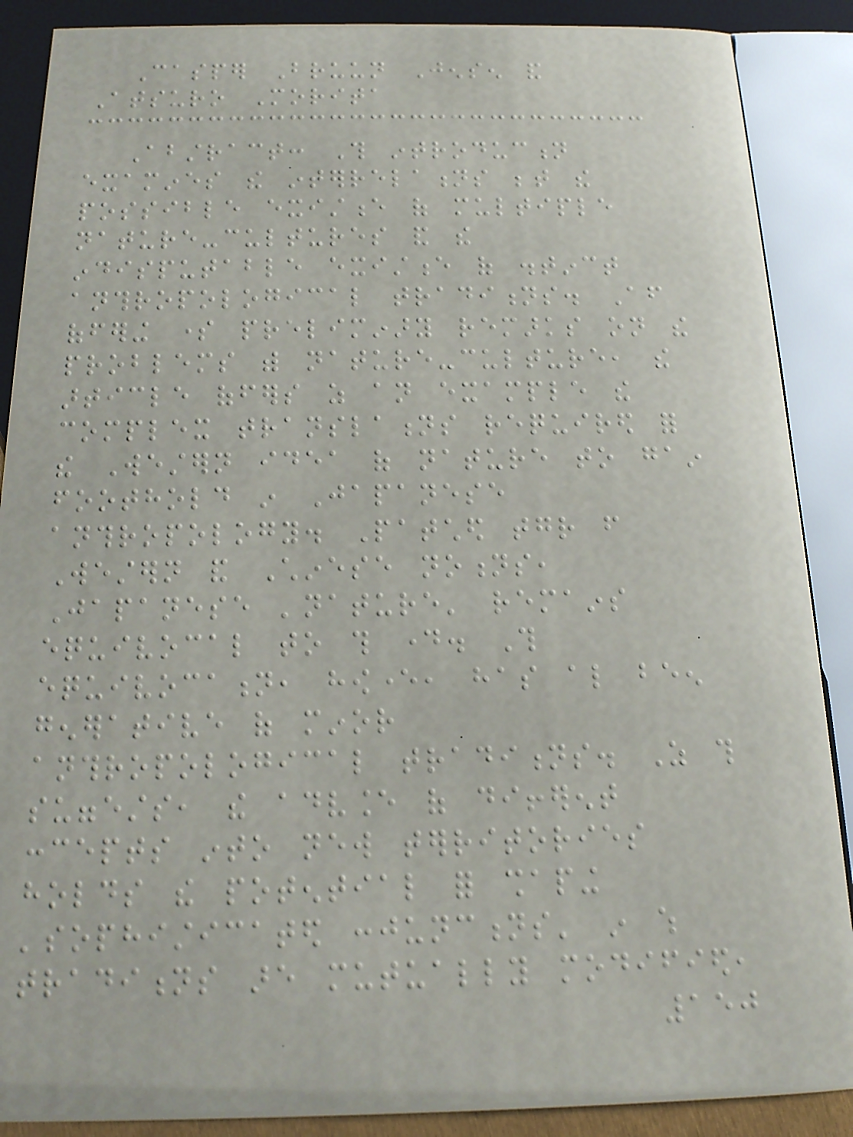Casper Bruun Jensen and
Atsuro Morita
Abstract: This introduction
examines the interrelations between the
possible existence of multiple
nature-cultures and the
indisputable existence of distinct
anthropological traditions. After
offering some preliminary remarks on the
problems with nature-culture, the
article offers as an example the
complex translations required for
the Western idea of nature to gain
foothold in Japanese
anthropology. Patched together from
Western and Chinese notions,
Japanese 'nature' remains
equivocal to this day. This
equivocation, however, has also been
generative of minor
anthropological traditions. As this
suggests, the advance of different
concepts into new territories
holds the potential for shaping
'sophisticated conjunctions' in which
traditions are mutually modified,
150
